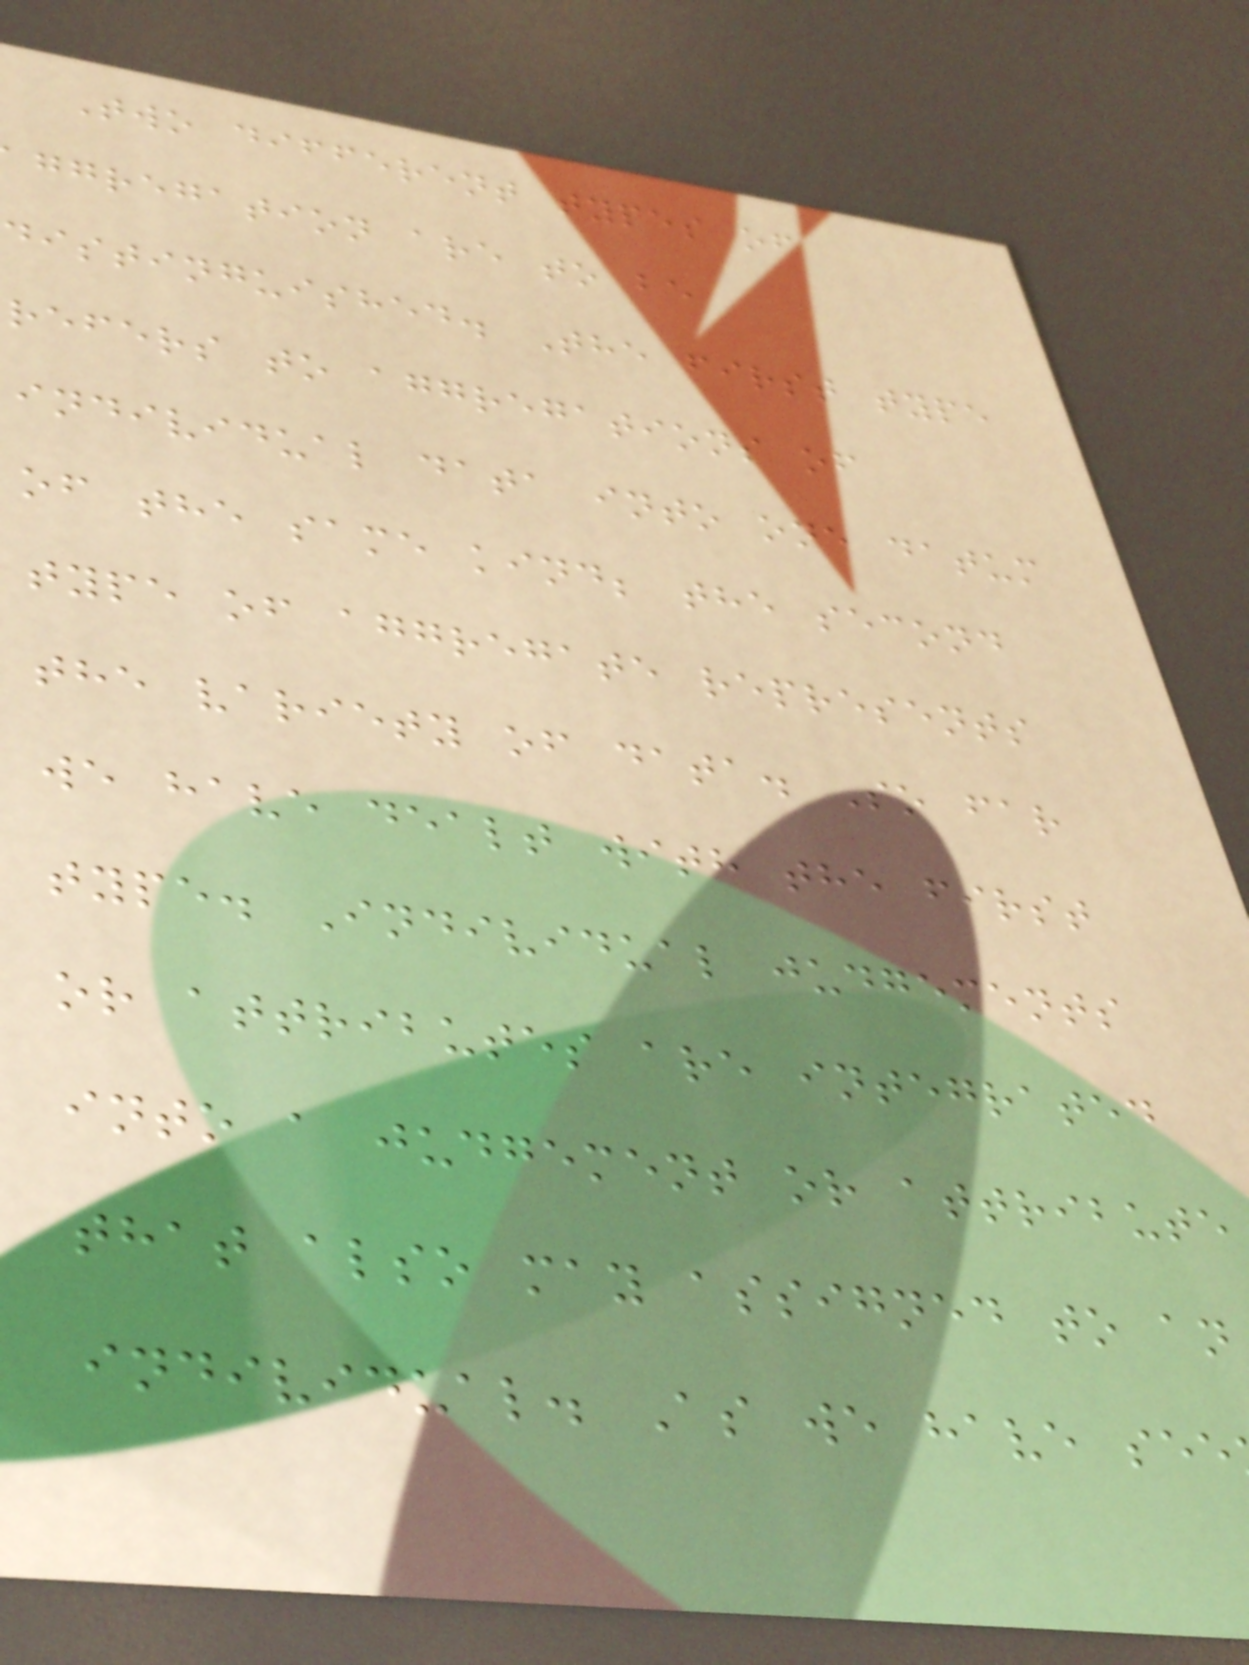Two different types of
ggregation are to be
distinguished. The first type
refers to aggregations of
individual data into one datum
of the same kind; the second
type of aggregate represents
the variety of data. So far
we have dealt with the first
type. Individual judgements
or attributes are integrated
into a judgement or attribute
that also may assigned to an
individual. As we have see
